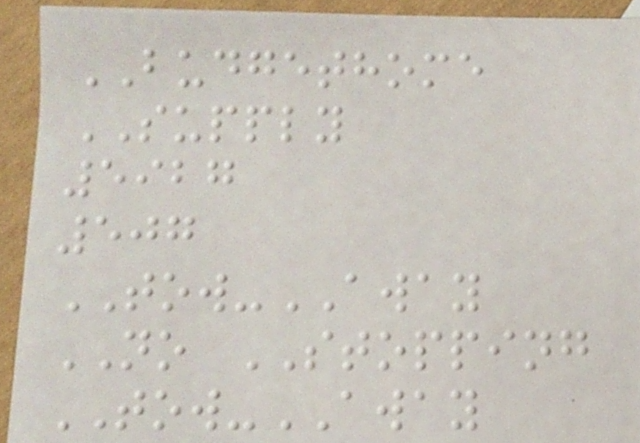BUDGETHOME
SUPPLY
5927
507
TOW-AWAY
NO STOPPING
TOW-AWAY
